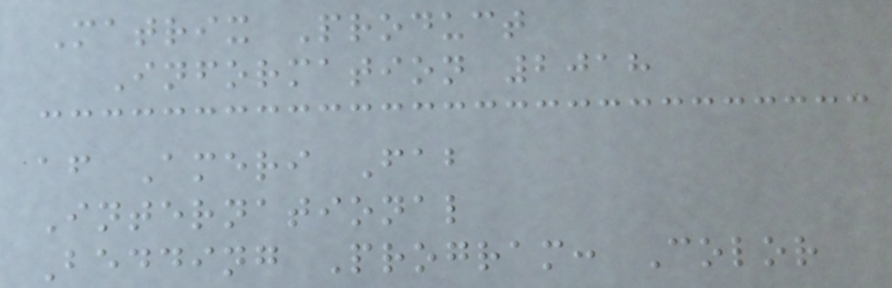Matrix Product
Information 2018
af Ameri Fab
International
Bedding Program: Color
